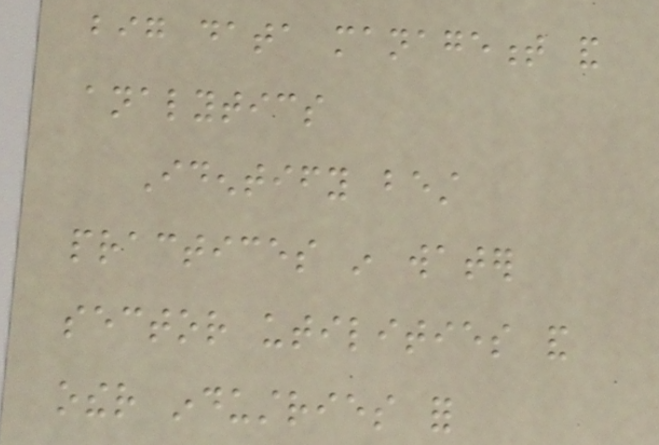big data management and
analytics
Identify best
practices in water
sector utilities and
other industries for
